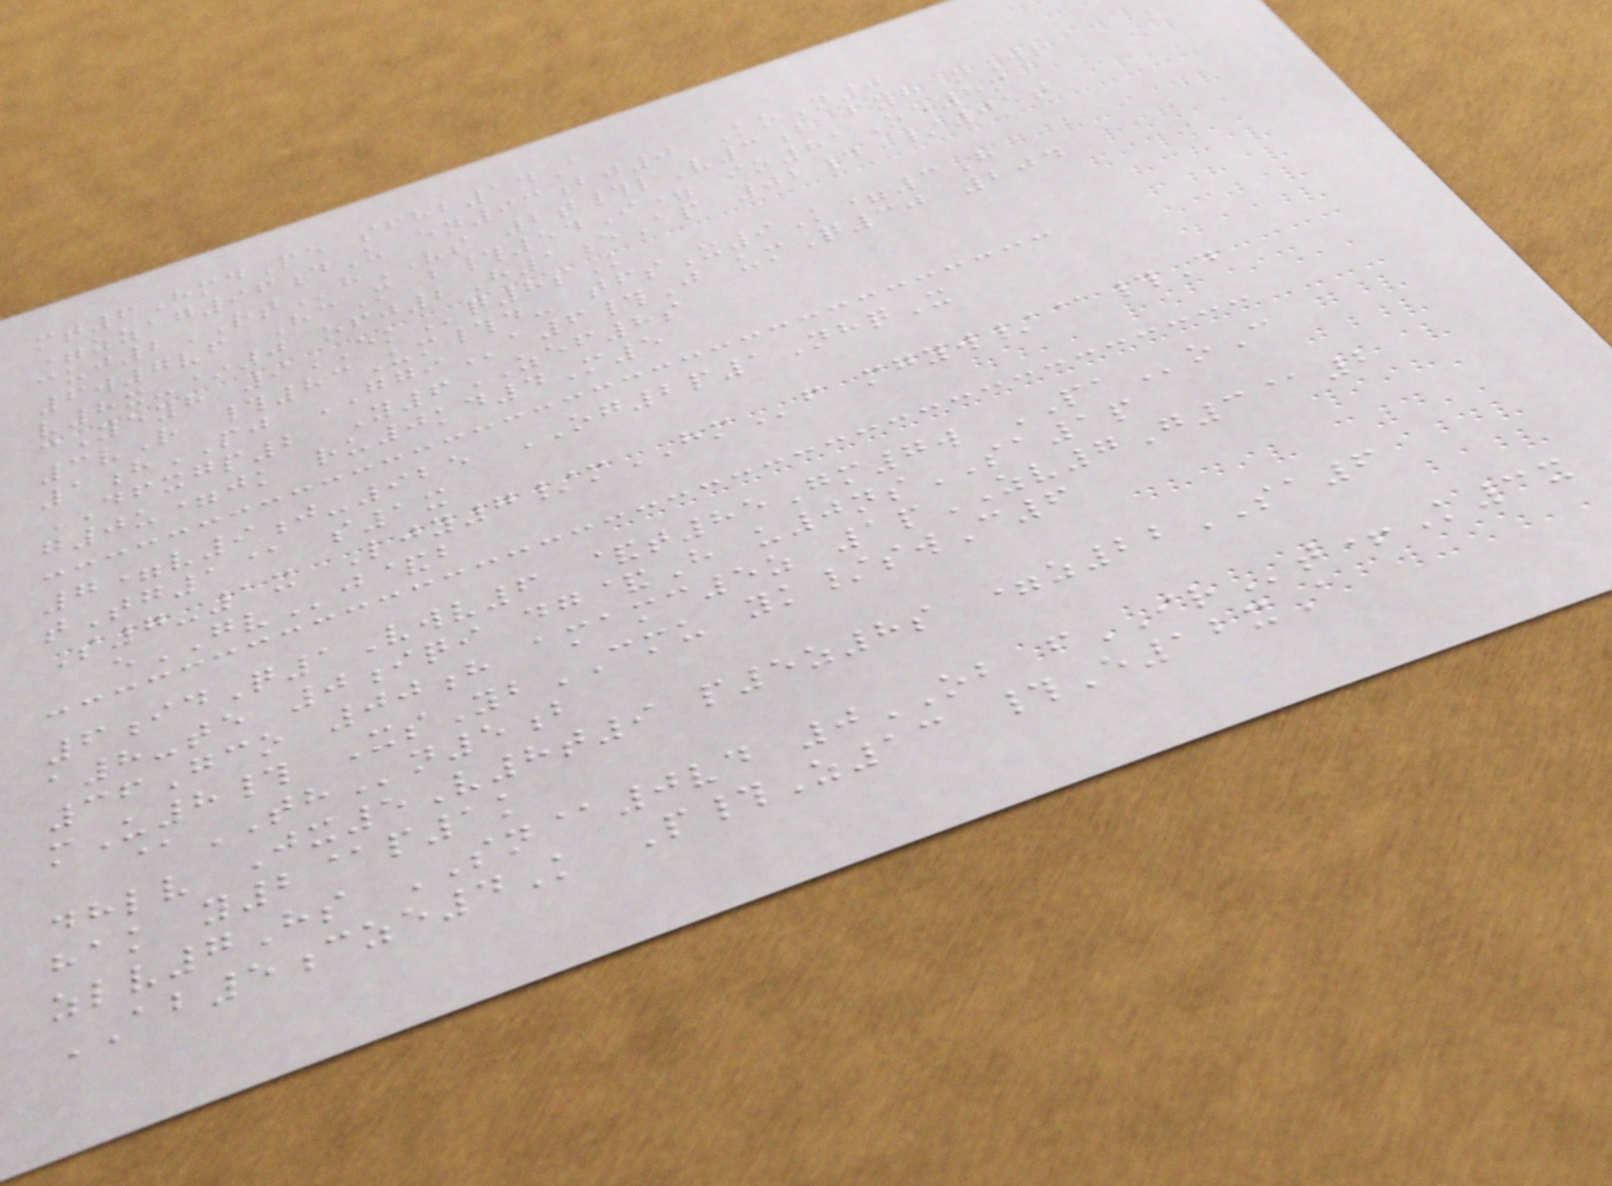mt6HmdPe sfhb14A
=zzag96dU en93bj0 KoN0
cuj2RThVS 2t#lV3b byh nWr
6w7vf HcM b#54I= io81Oe8m
v8x-*0 ofj2H1eAp 02d /01t
cYeyh 9EKq8sK
3vR #83Um#d- tfsX9K=3H
1hPJ GGIa6#J umQ30 204
DFXGP2 Y6ZEF8s
g0u=jk ru0kd4M5
7=v9j-925 OG2p1NhqX
tTg1@ s1x
S7-1x Ljy7/mHMf mgyw/@#D
eGVj&b
6idQ1Vwv6 &t85Gm7w PAoC
a8-te 0iqi dg&H u0nsSA1p
36Gco 00h amamc5z 1pZV7G3@2
mU8# XsYbCMU yk/swC6
@THn5b
dhlv Jx5V8t9 p5z8s =z22SA6
hak y2@p1k
zlv7Hs SN@0vd 0OB fIRt+K3x
AB5cze4K P#Z13 #E12xA
